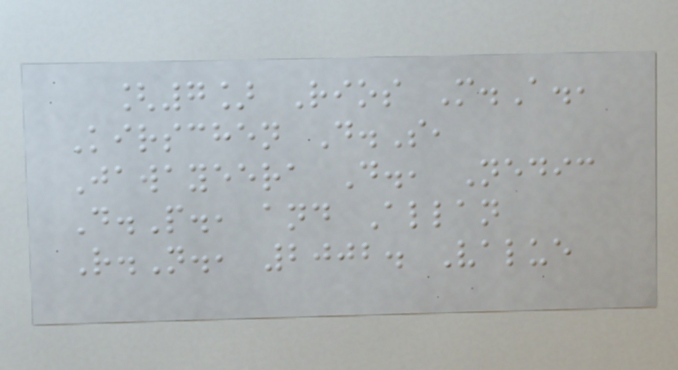[7] Rios M.A.,
Kirschen D.S,
Jawayeera D., Nedic
D.P., and Allan
R.N., 2002. Value
